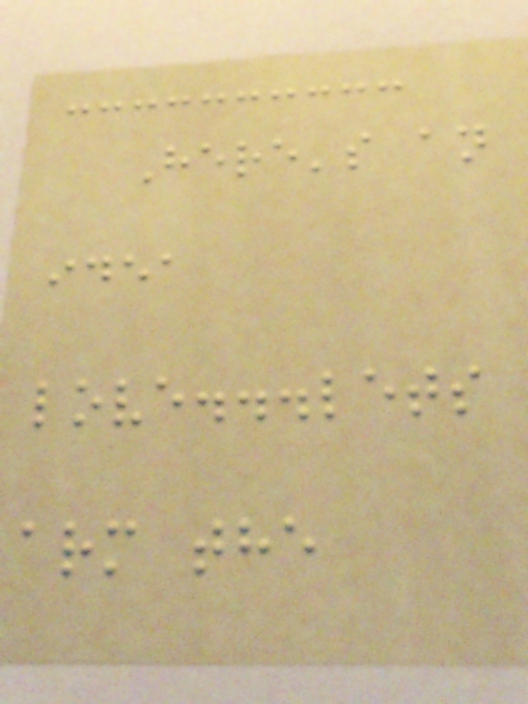Here's an
idea
love...lets
arm the
